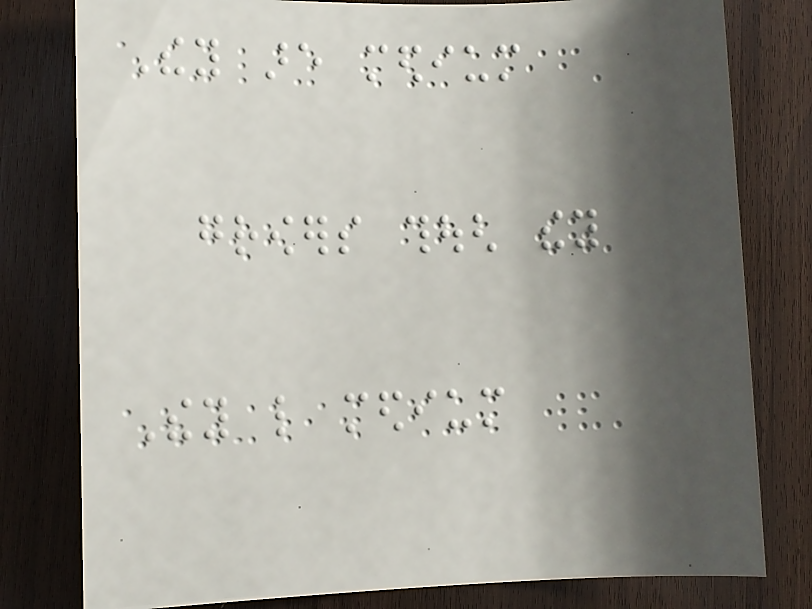They are medium
growers though they
They like medium
